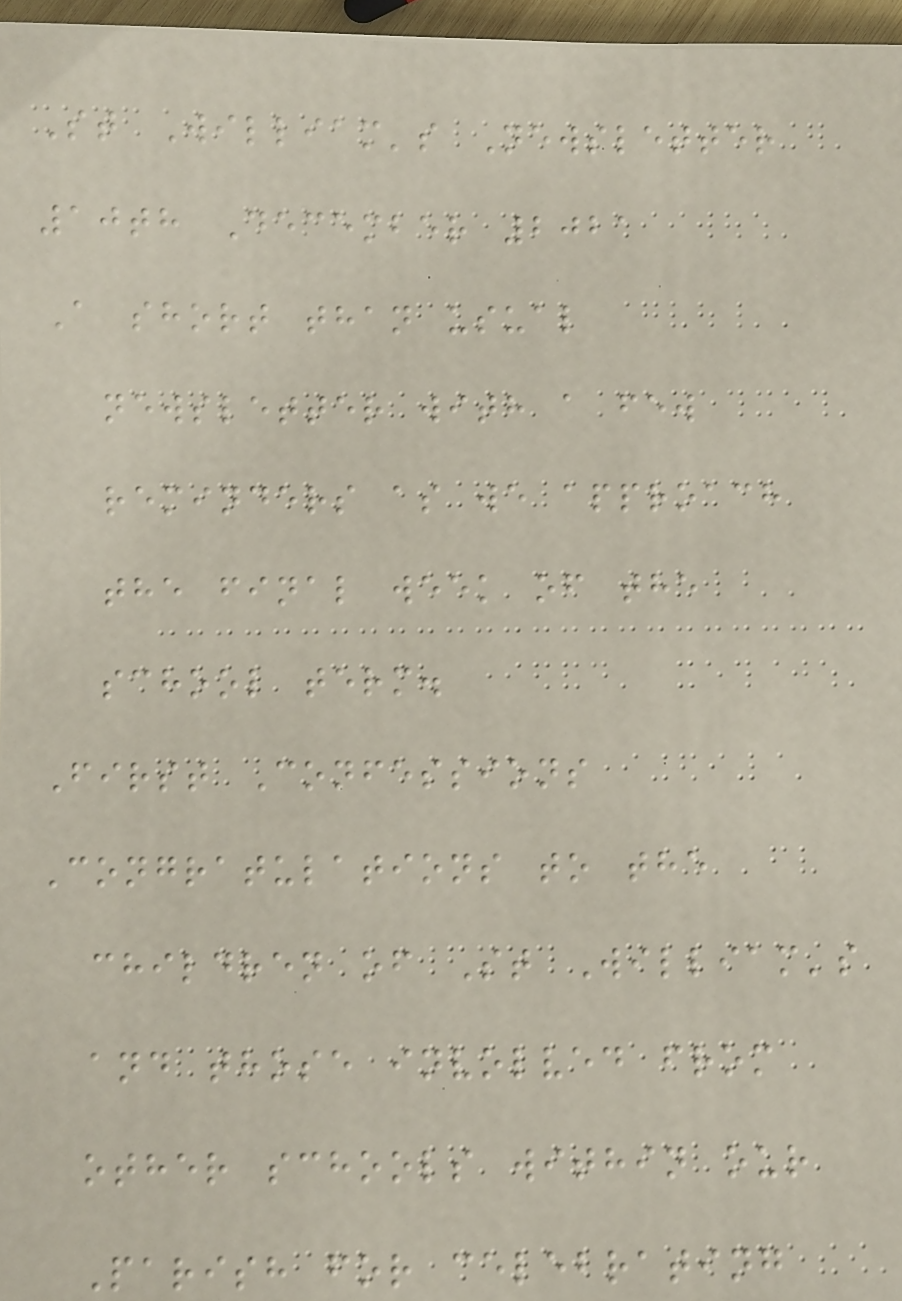St William's Newsletter
10th December 2021
A short than usual
newsletter with a few
reminders as we approach
the final week of the
school term.
First Confessions
Congratulations to the
children of St William's
and those involved from
other schools within our
Parish for celebrating
